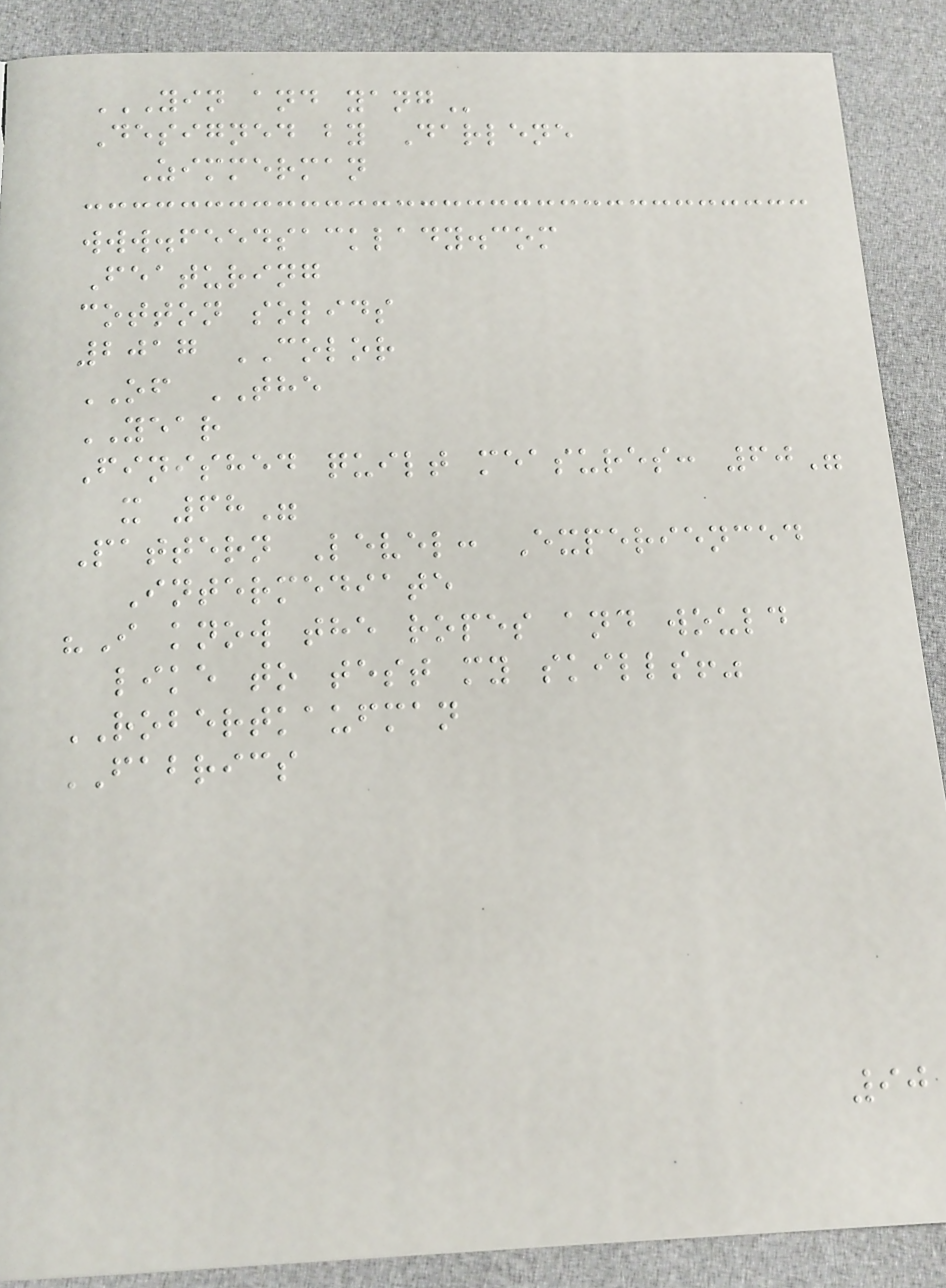YIN AND YANG
Designed by Darlene
Zimmerman
www.feedsacklady.com
Featuring
cotton solids
2017 COLOR
OF THE
YEAR
Finished quilt measures: 60"
x 68"
Pattern Level: Experienced
Intermediate
"I know the ropes and would
like to test my skills!"
ROBERTKAUFMAN
FABRICS
90
